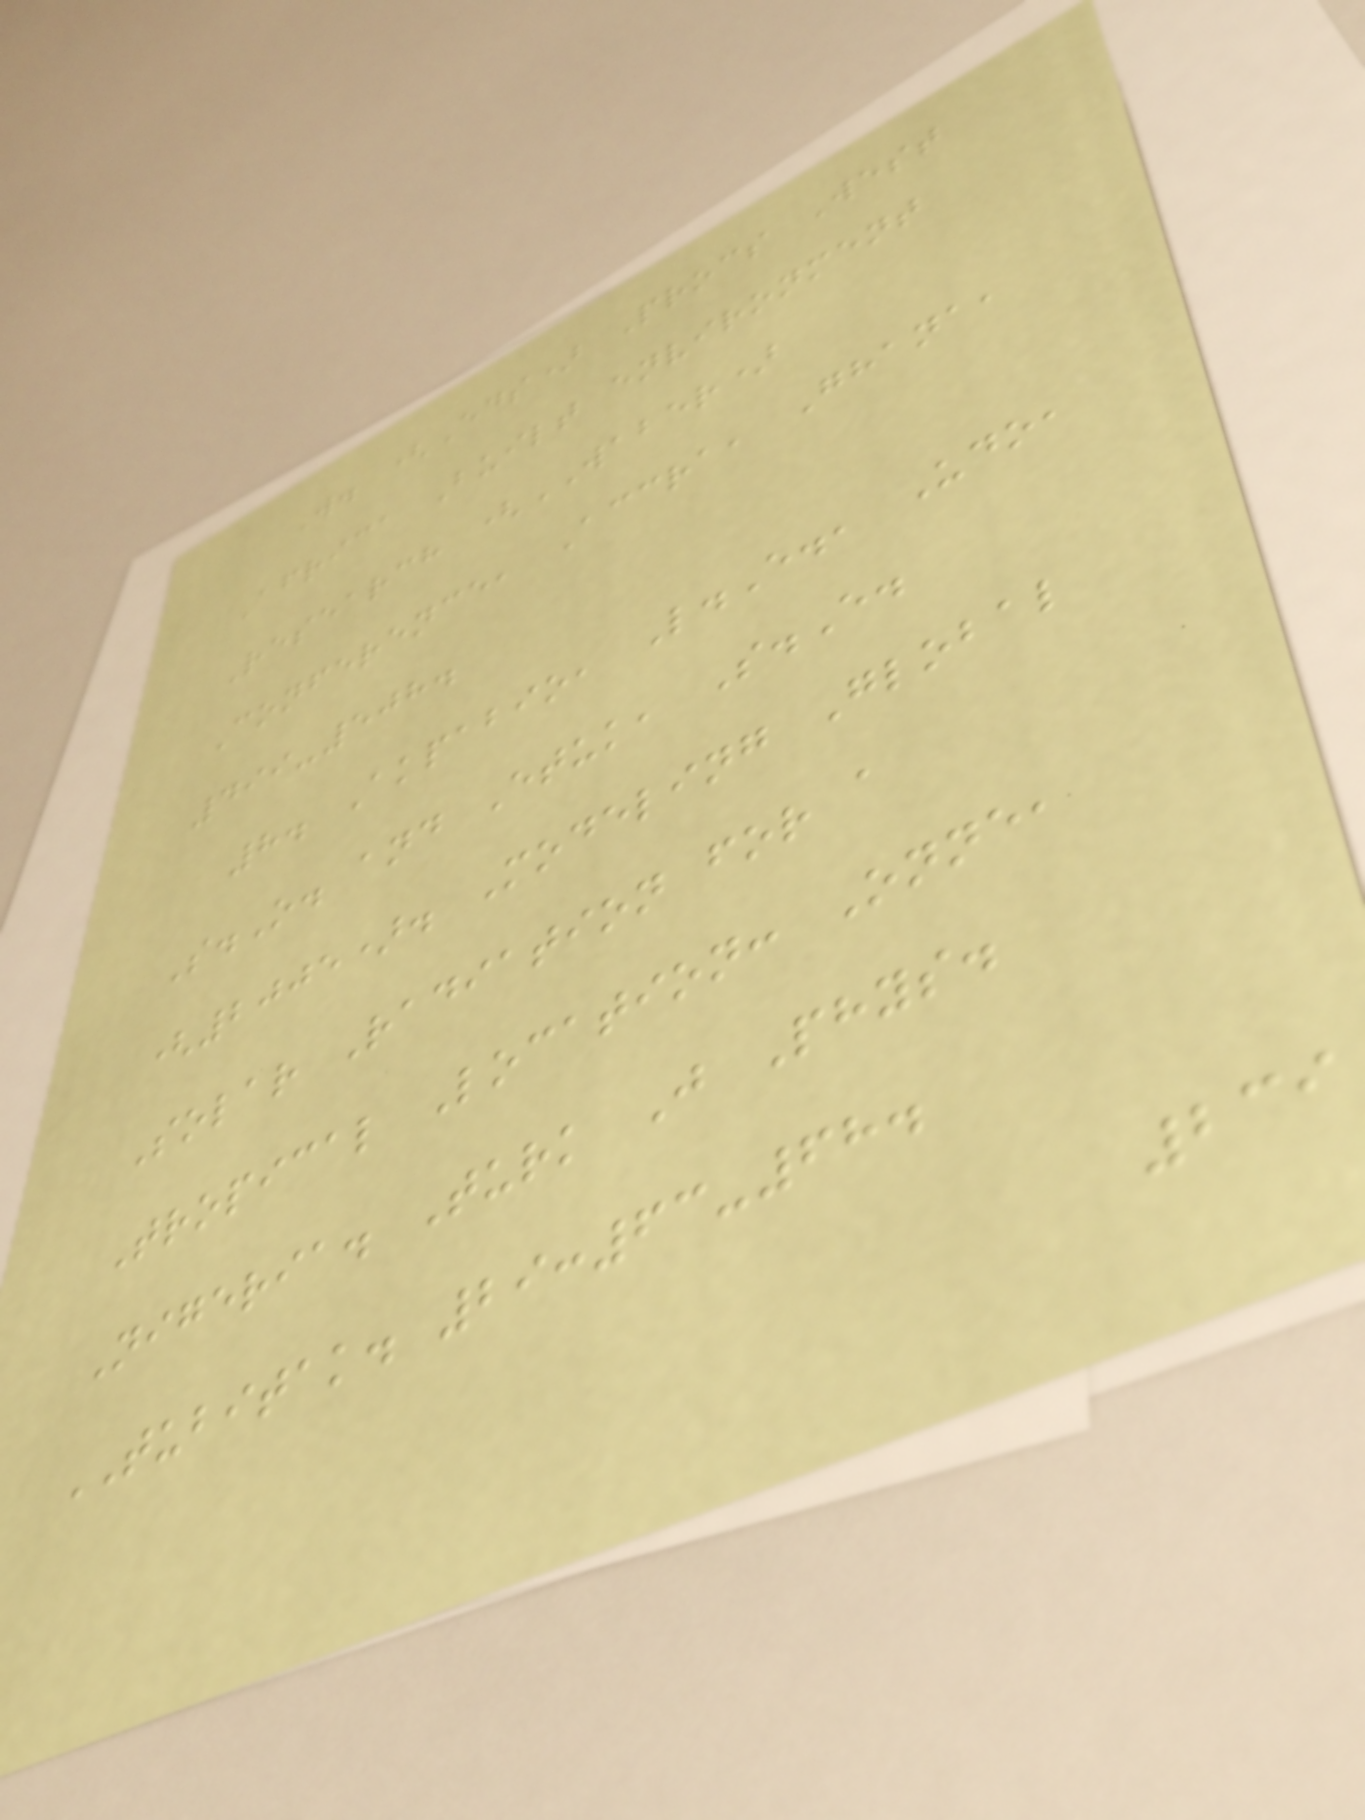W. (Eds) Procs West
Africa Built environment
Research (WABER)
Conference, Accra, Ghana,
499-508.
8. Akpabio, L.E., Udo,
S.O. and Etuk, S.E.
(2005). Modeling Global
Solar Radiation for a
Tropical Location: Onne,
Nigeria. Turk J Phys.
TUBITAK. 29:63-68.
239
